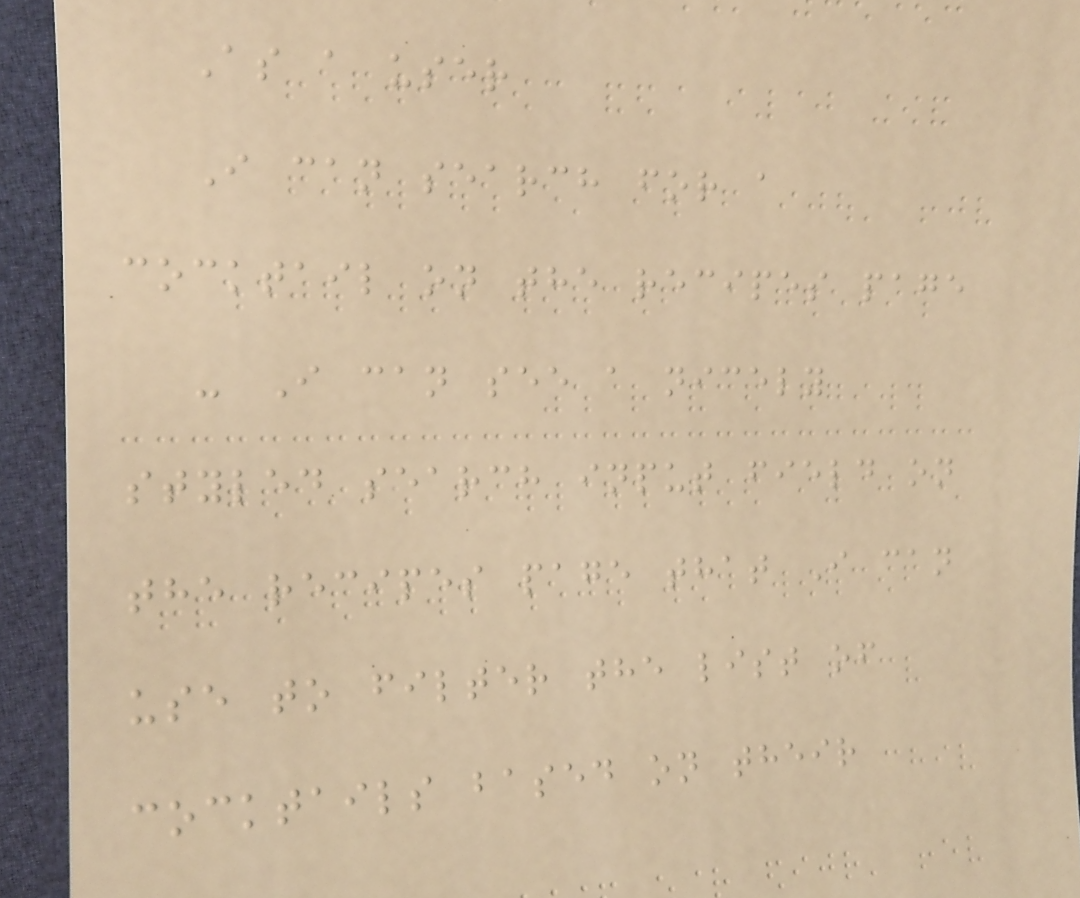As a user
I can search for a
cocktail on the recipes page
- I can see a nicely
styled search input field on
the recipes page that I can
use to filter the list of
cocktails based on their
